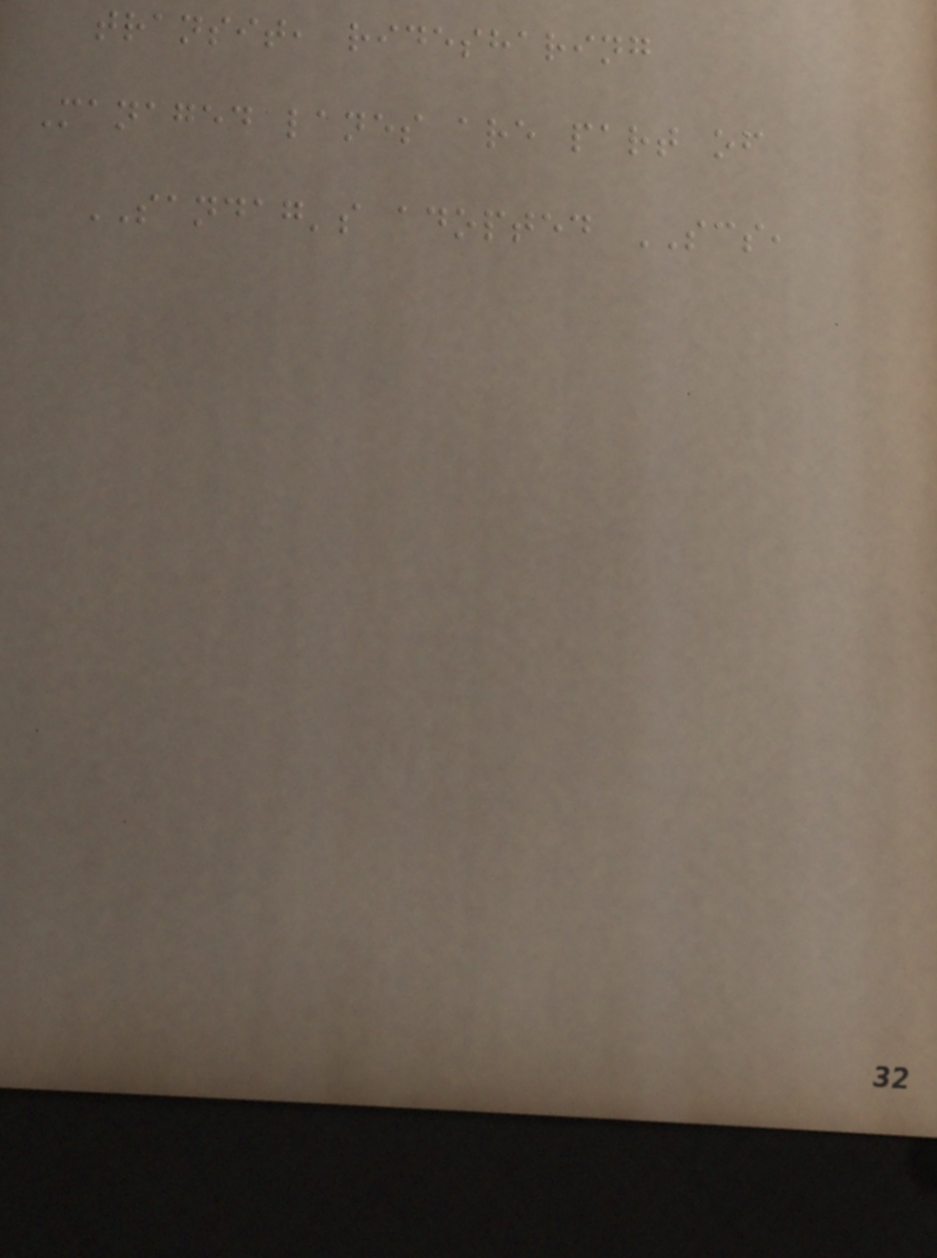transit, ridesharing
Managed lanes are part of
SANDAG's adopted SCS,
